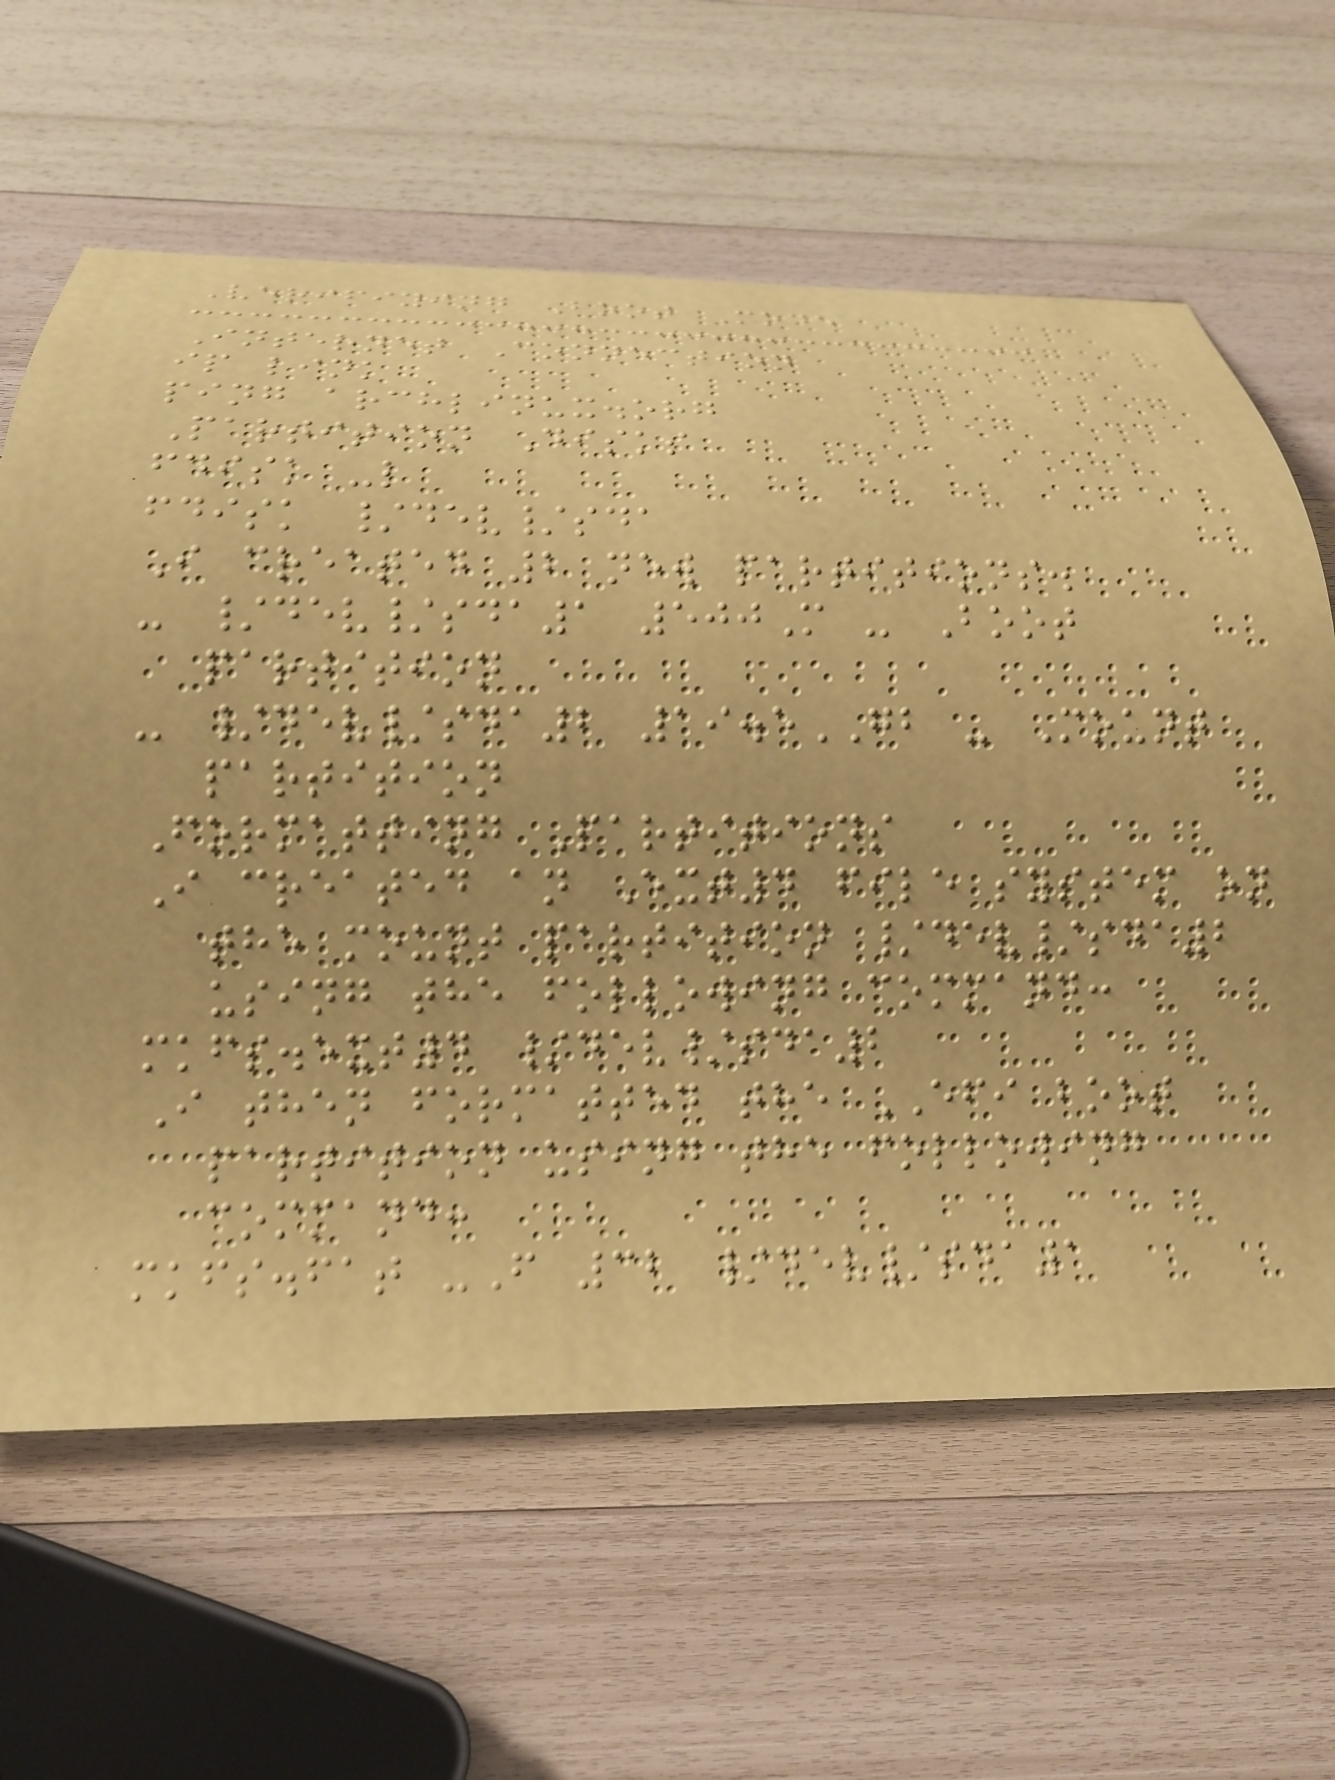Verifiying Boot Mode
Internet Connection
ip link
ping archlinux.org
Partition Disks
fdisk -l
fdisk /dev/sda
I created 2 new partitions.
- /dev/sda1 500M - Boot
partition
- /dev/sda2 19.5GB - Mount
partition
Formatting Partitions
I created an Ext4 file system on
the mount partition /dev/sda2
using the following command:
mkfs.ext4 /dev/sda2
I then formatted the EFI boot
partition using the following
command:
mkfs.fat -F 32 /dev/sda1
